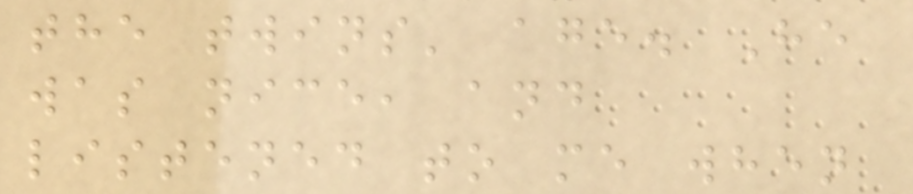the twins' age. He
was nice, and
listened to me when
